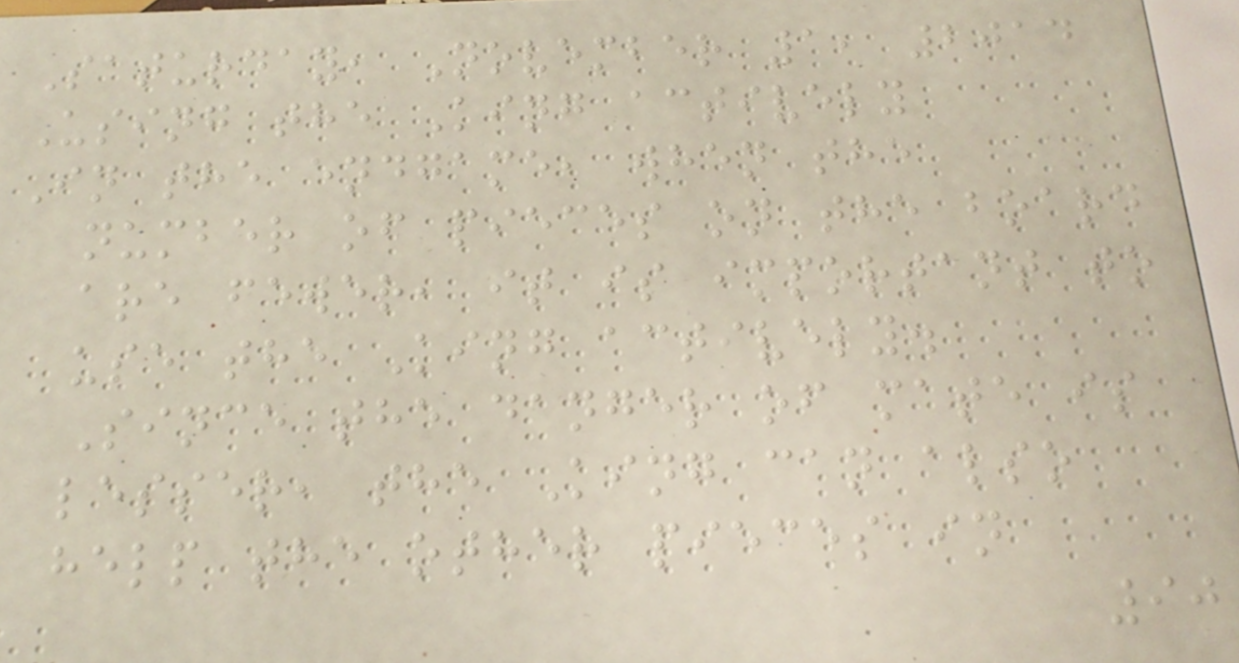Saturday, November 1, 2014
Using the King actively
In the endgame, when the
number of pieces on the board
are fewer, it is important to
use the King actively.
Since the danger of mate is
lesser, the King can also
help the other pieces in
90
